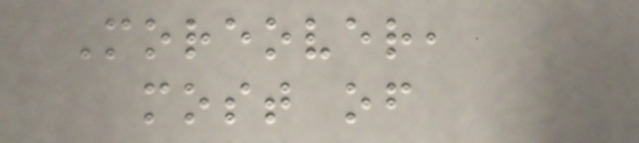Moreover,
most of
